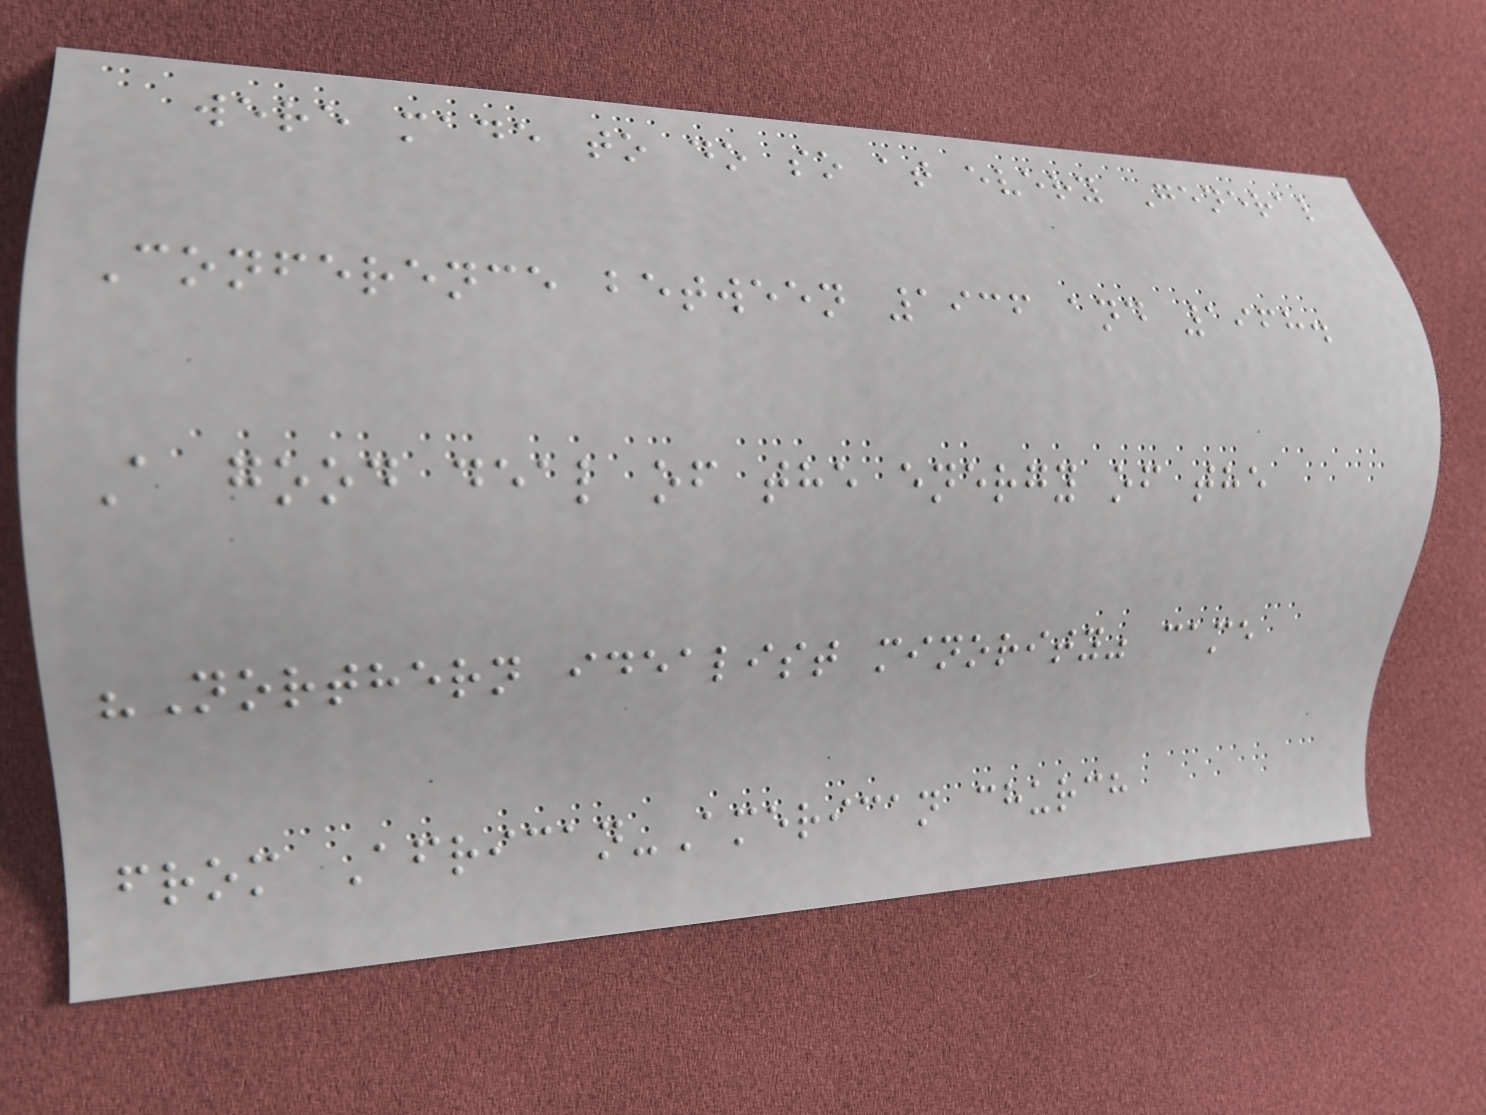were made to do so at every General
Conference between 1936 and 1968.
A good deal of the energy of the
"Northern idealist minority" came
from African-American church
